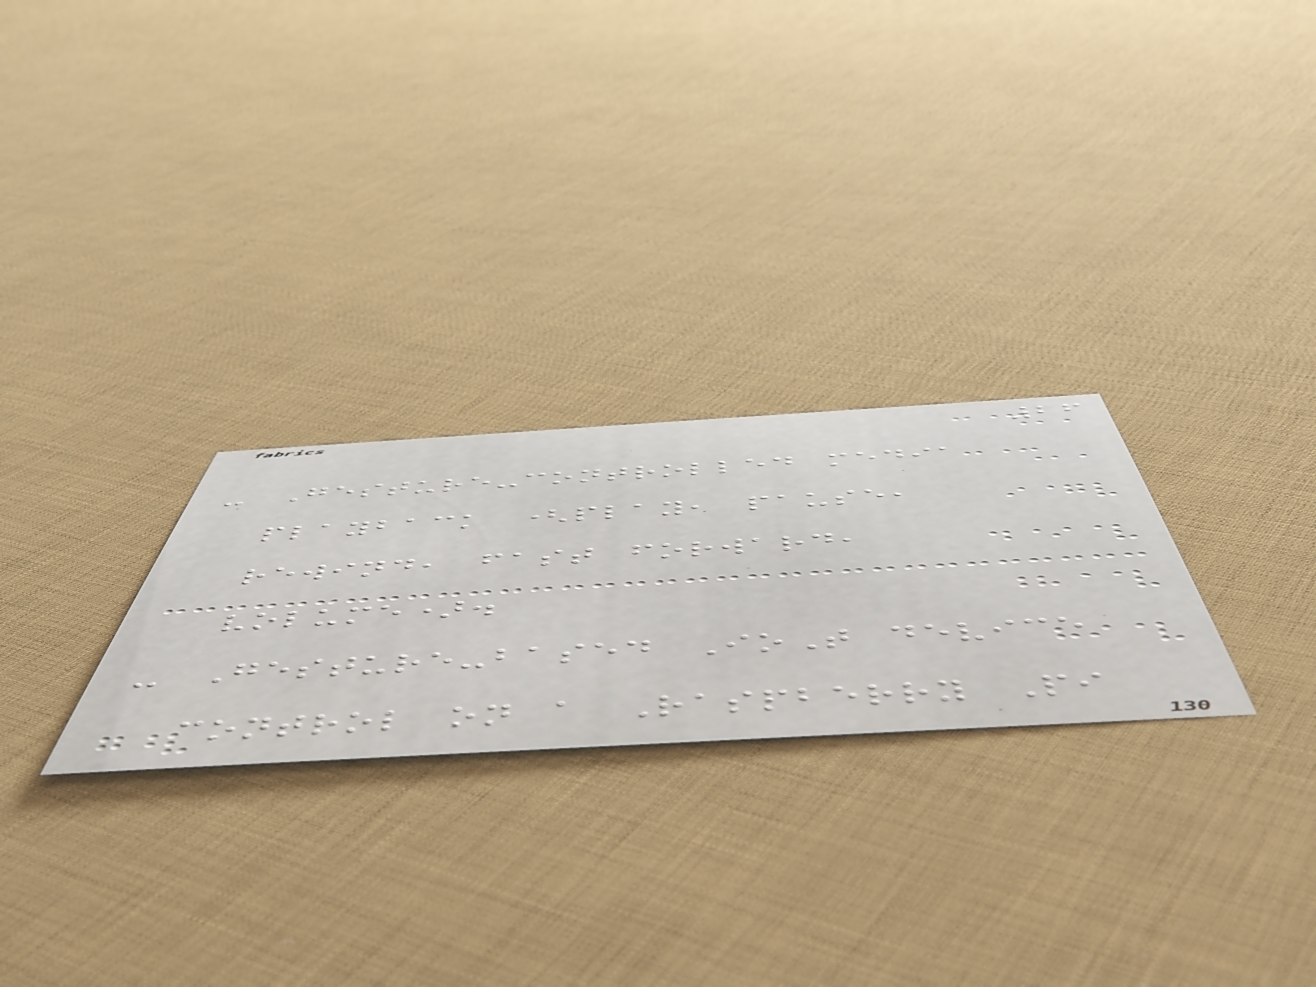26
- Gesture-controlled media
playback (play, pause,
rewind, fast forward,
volume).
- Gesture-based IoT device
control on a Raspberry Pi
